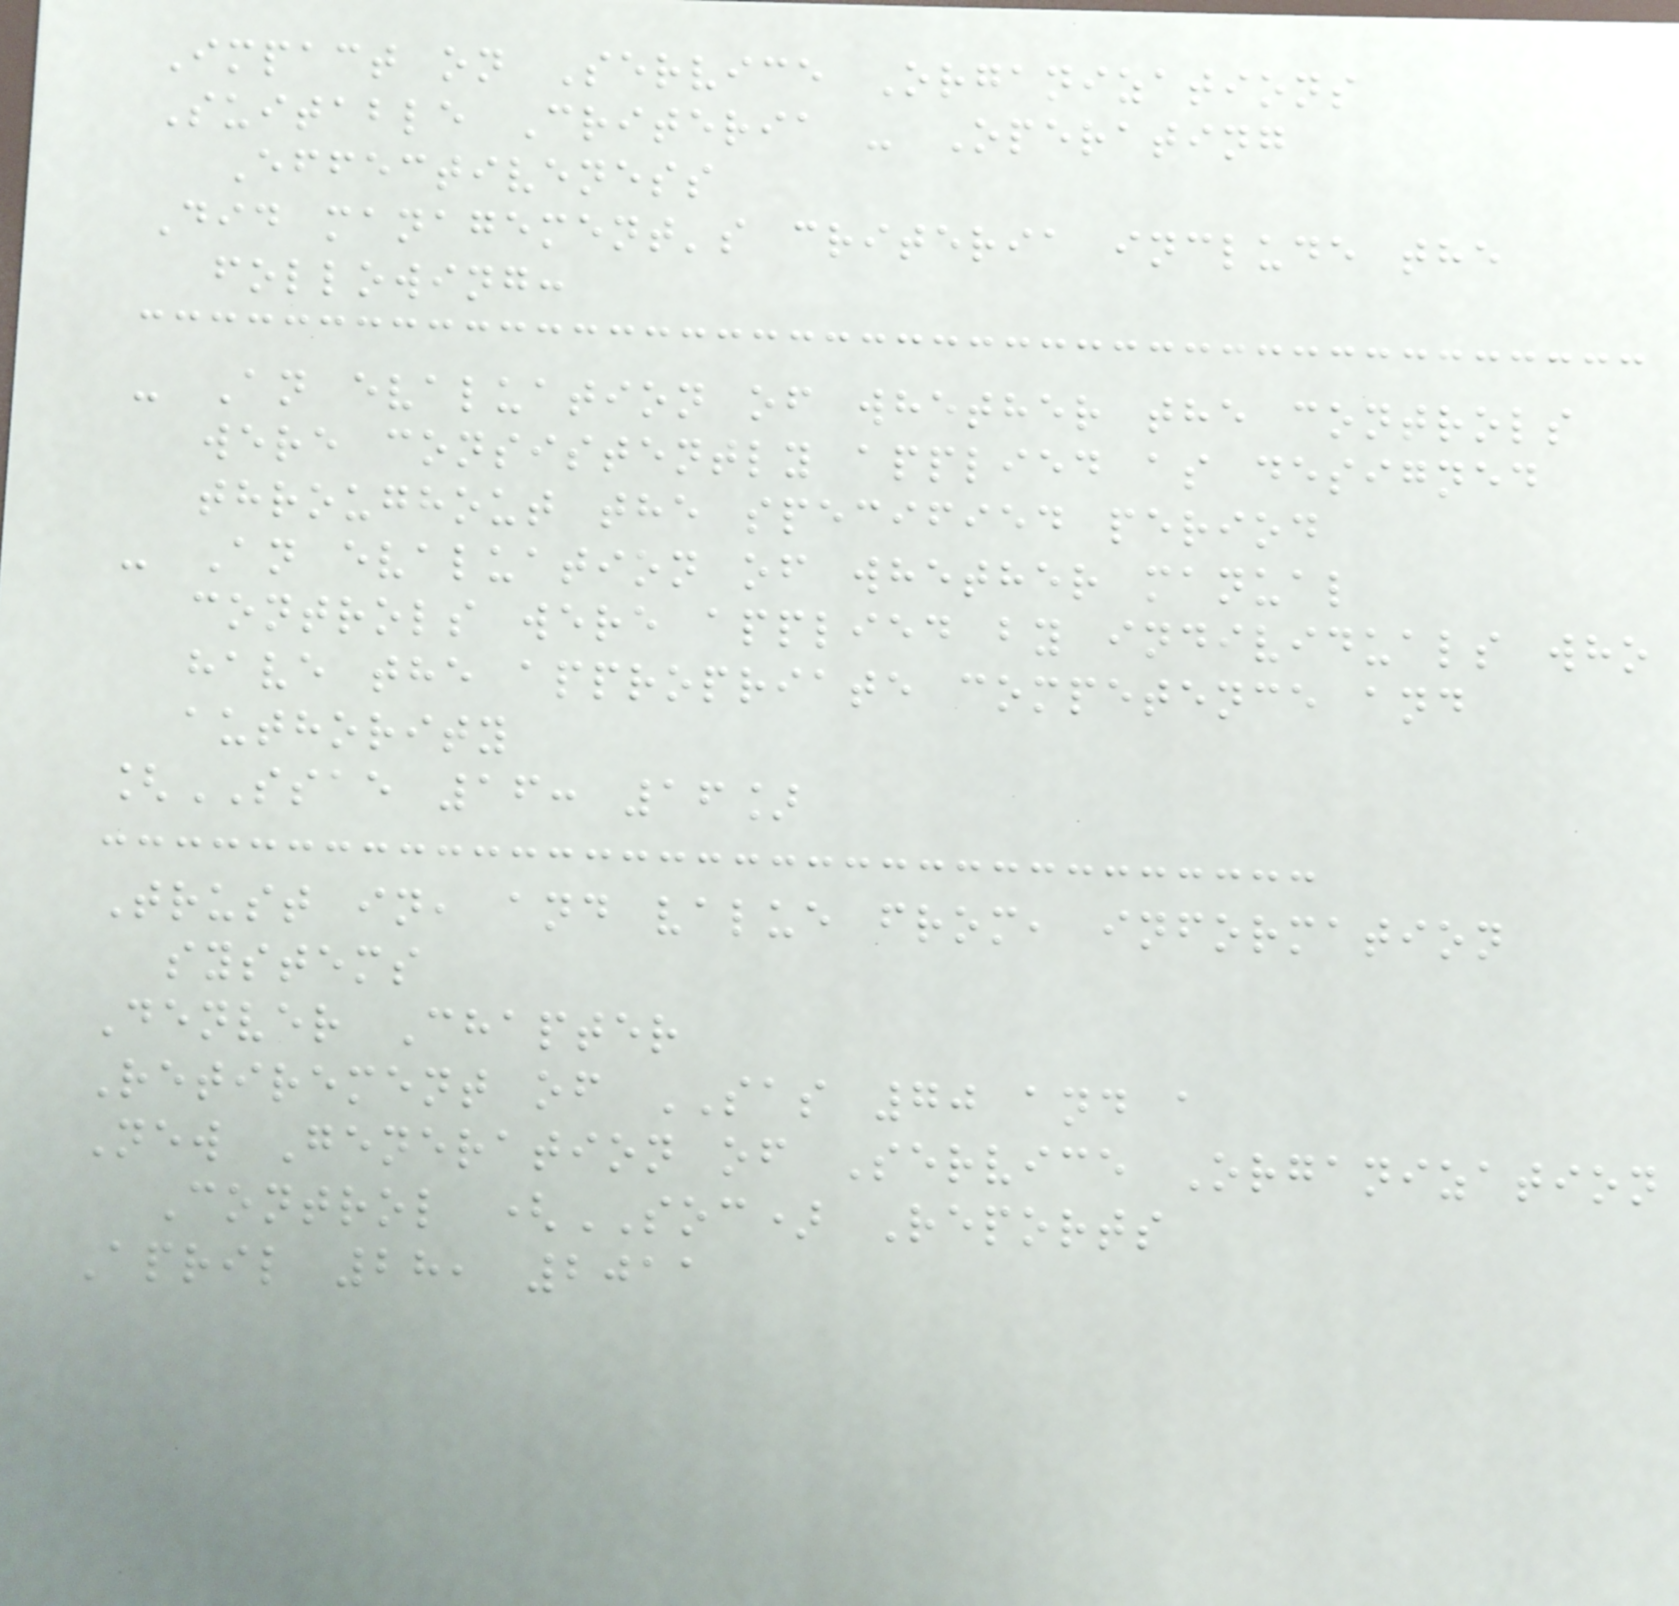Impact on Service Organizations
Suitable Criteria - Operating
Effectiveness
Did management's criteria include the
following:
- An evaluation of whether the controls
were consistently applied as designed
throughout the specified period
- An evaluation of whether manual
controls were applied by individuals who
have the appropriate competence and
authority
[SSAE 16: 16]
Trust in, and value from, information
systems
Denver Chapter
Retirement of SAS 70 and a
New Generation of Service Organization
Control (SOC) Reports
April 28, 2011
